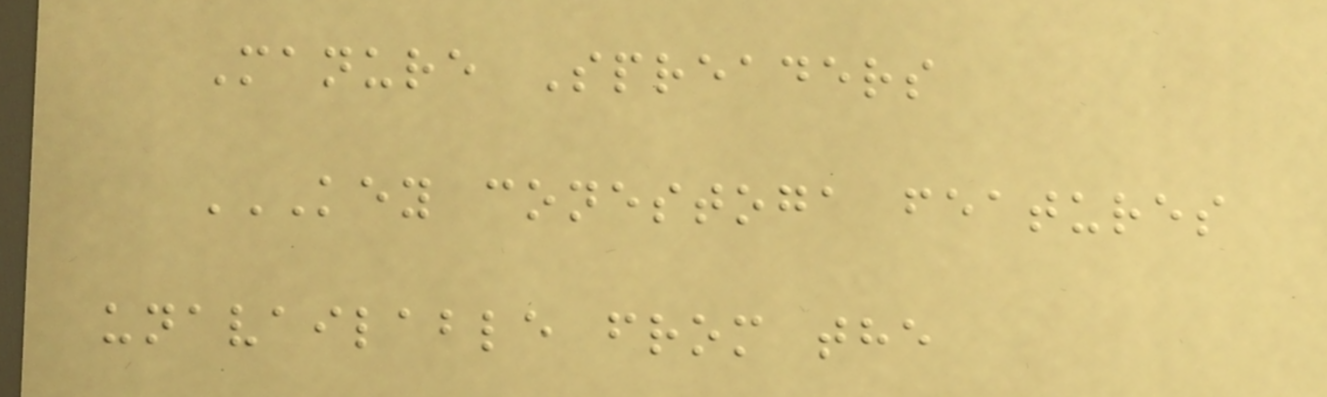Manure Spreaders
KEY CONESTOGA FEATURES
UNAVAILABLE FROM THE
